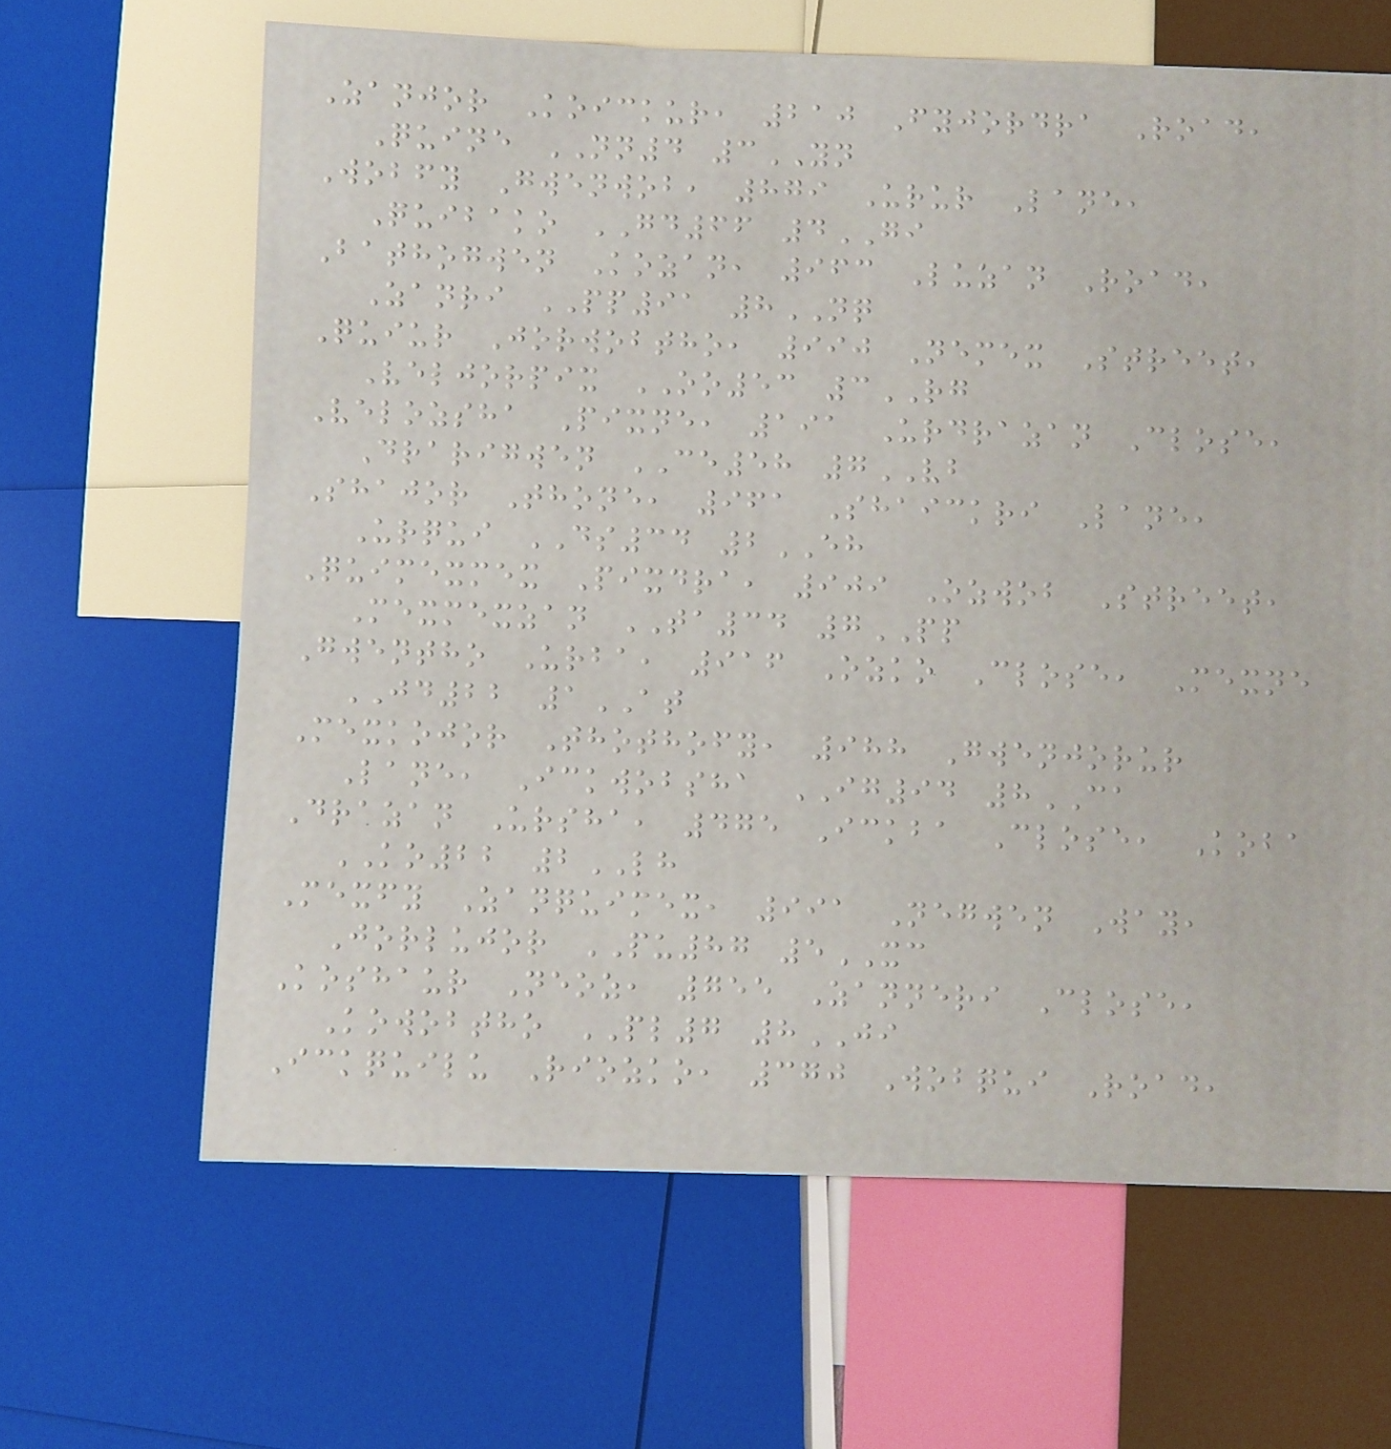Zanjor Koickur, 210 Fyjordra Road,
Quine NN4 3YN
Wobfy Gwenwob, 879 Urur Lane,
Quibako GD66 4GI
Bathogwen Kozan, 963 Luzan Road,
Zanri PP91 8NQ
Quiur Jorwobtho, 990 Nemex Street,
Veljorpix OO53 3RG
Velozsha Pixne, 191 Urdrazan Close,
Drarigwen CE58 7VB
Shajor Thone, 961 Shaickri Lane,
Urqui DS34 2EH
Quimexmex Pixdra, 909 Ozwob Street,
Mexmexzan TA34 7PP
Gwentho Urba, 916 Ozko Close, Mexne
JD22 1AT
Mexkojor Thothofy, 988 Gwenjorur
Lane, Ickwobsha IG94 8CA
Drazan Ursha, 475 Ickba Close, Koba
KO22 2LH
Mexfy Zanquimex, 991 Negwen Way,
Jorlujor PU87 5XC
Koshaur Neoz, 755 Zanneri Close,
Kowobtho PL7 8JI
Ickquilu Riozko, 370 Wobqui Road,
